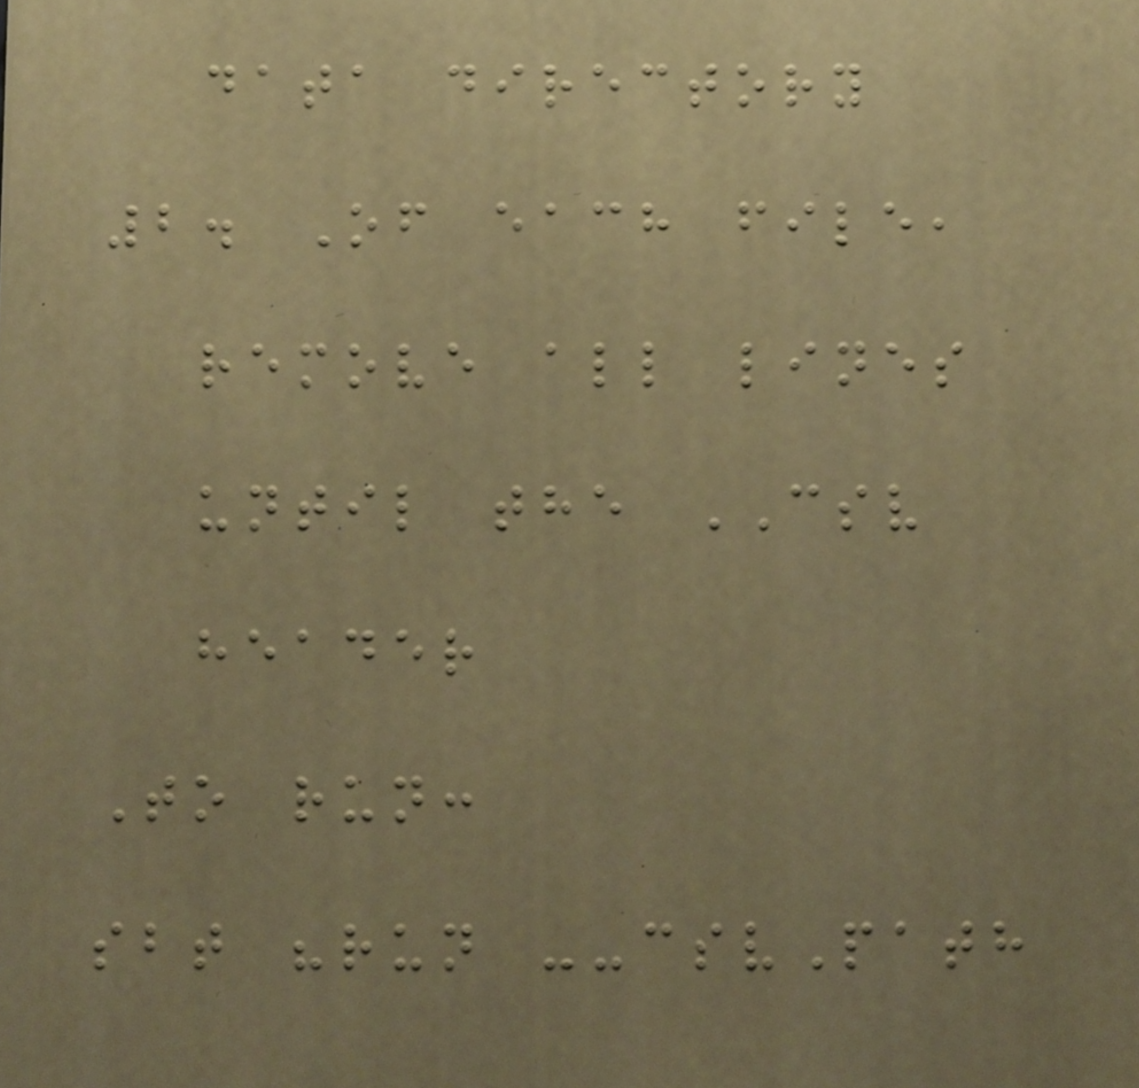data directory
2. Of each file,
remove all lines
until the CSV
header
To run:
sbt "run --csvPath
